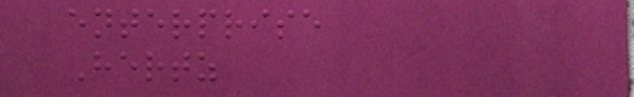enterprise
Hertz
